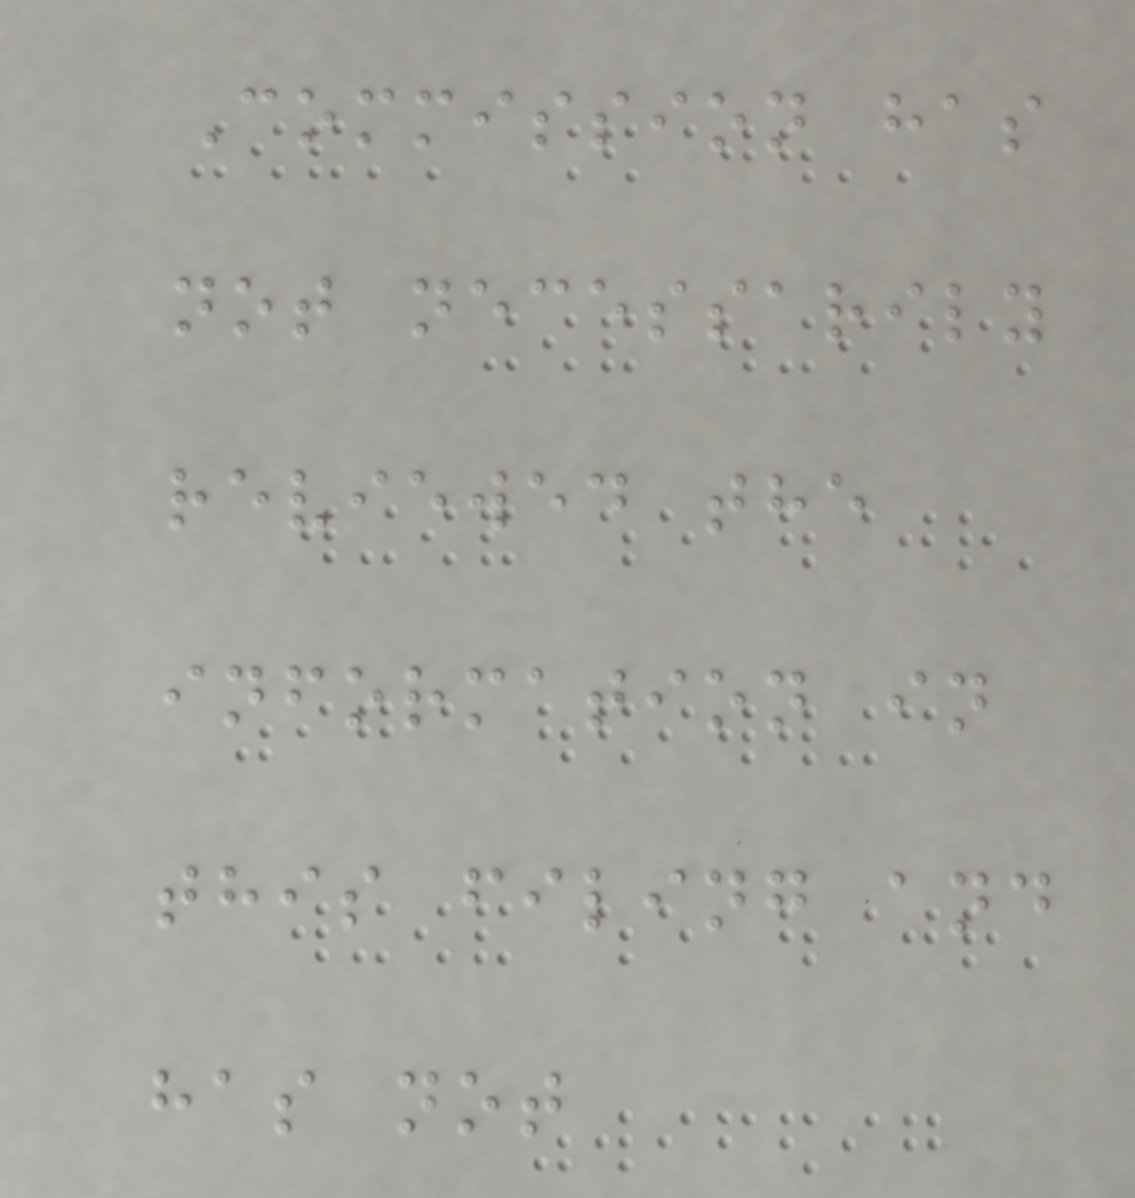Commission has
not necessarily
reviewed the
information in
this filing and
has not
